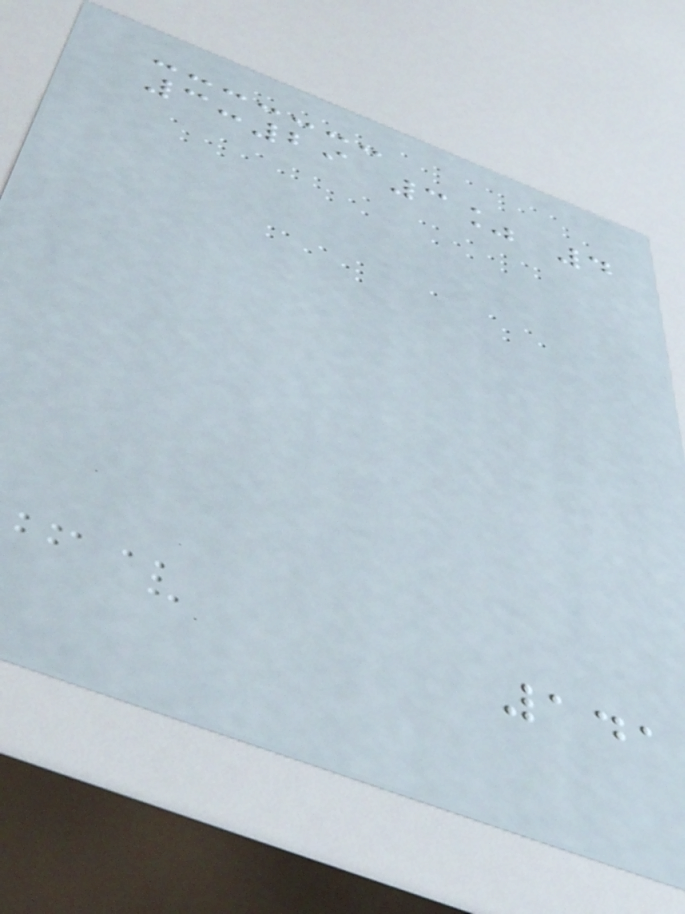3:29 3% 4
141
